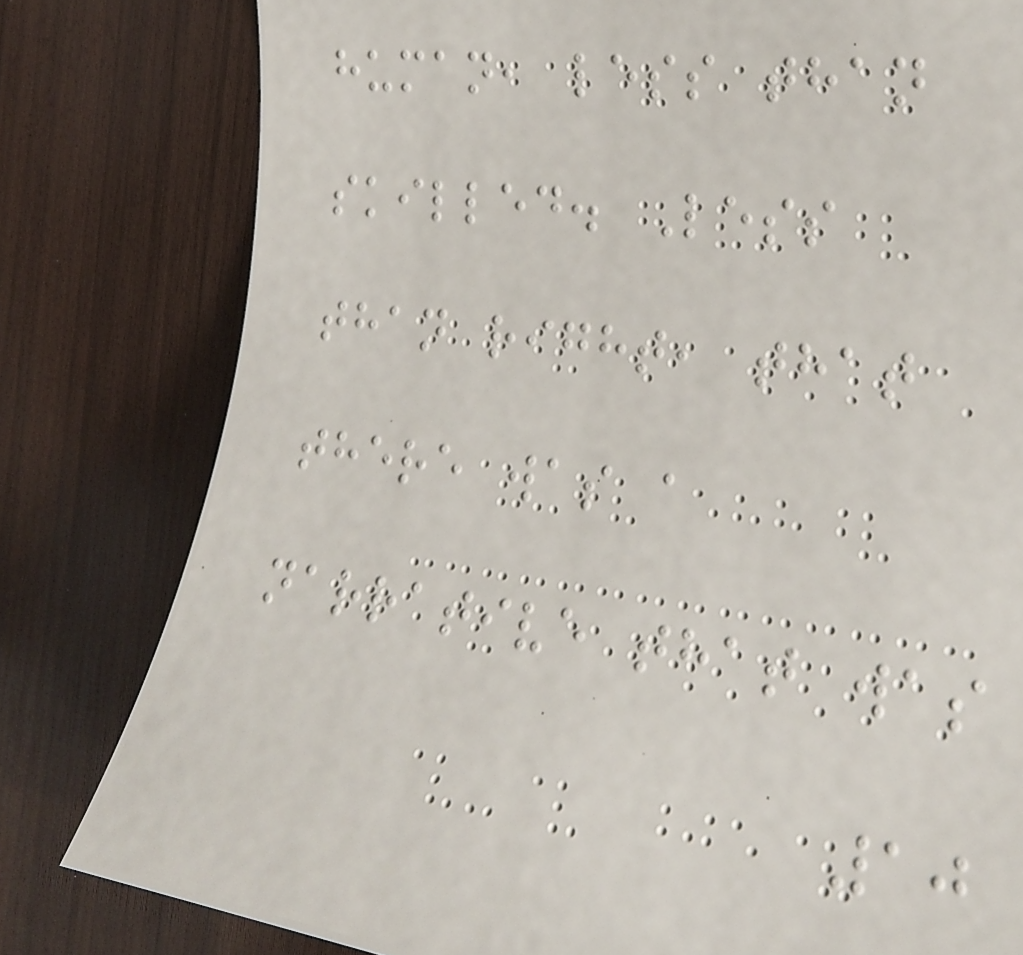human, less than
skilled. Less
than right, that
there was a
narrative that was
10
